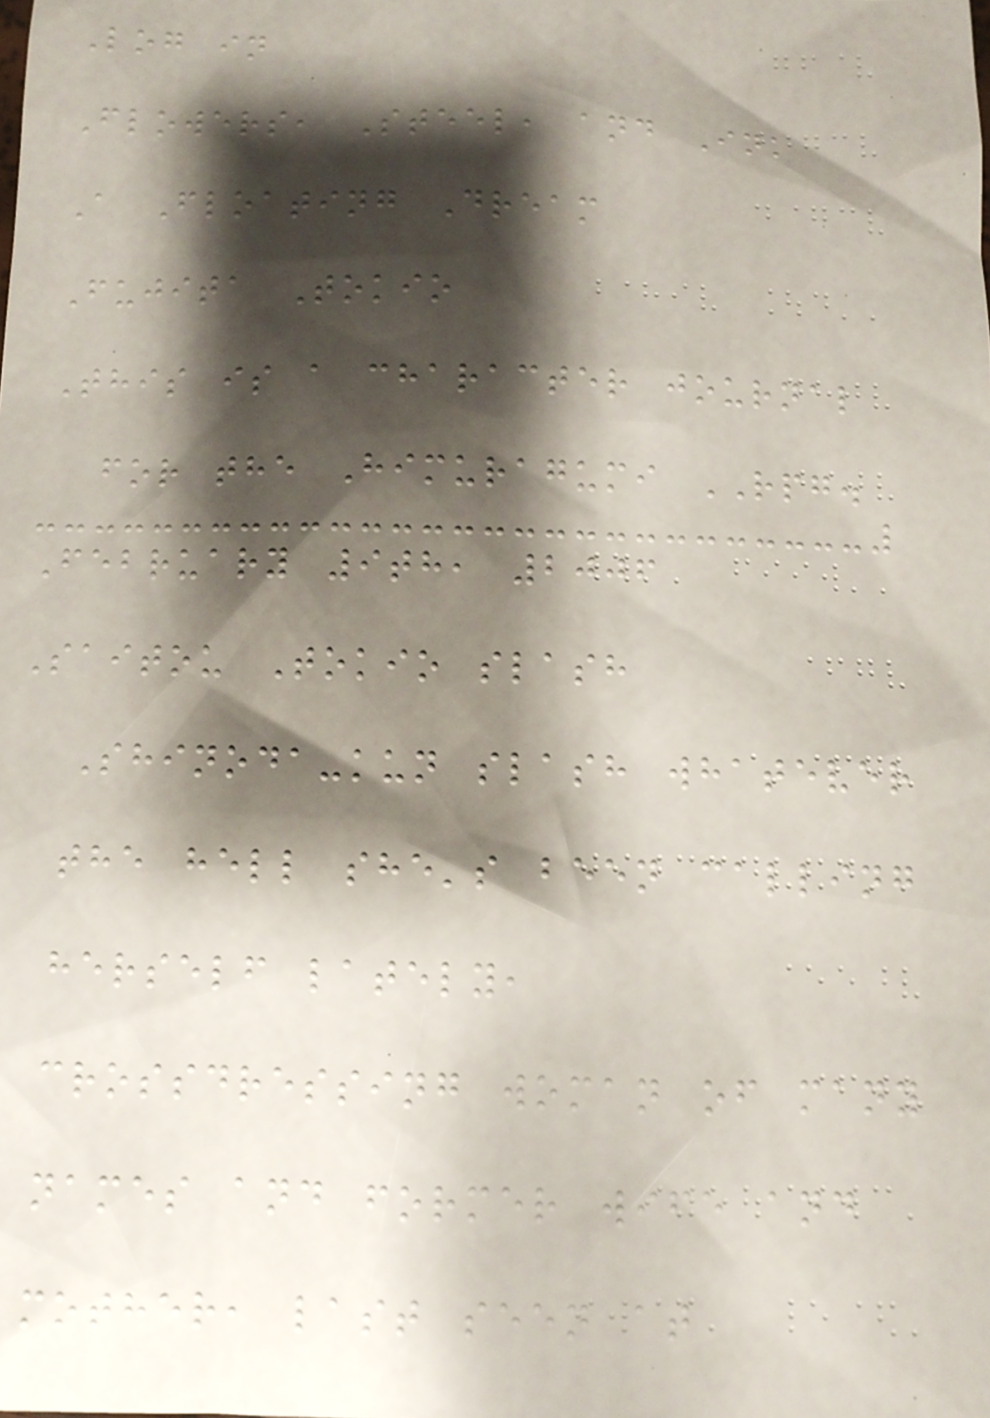Log in
Flowers, Steel, and Ink
A Floating Dream
Fujita Tokio
This is a character journal
for the Himuragumi RPG.
February 9th, 2006
Saitou Tokio slash
Shinoda-kun slash whatever
the hell she's been calling
herself lately,
crossdressing woman of many
names and former wife and
mother, last seen at
